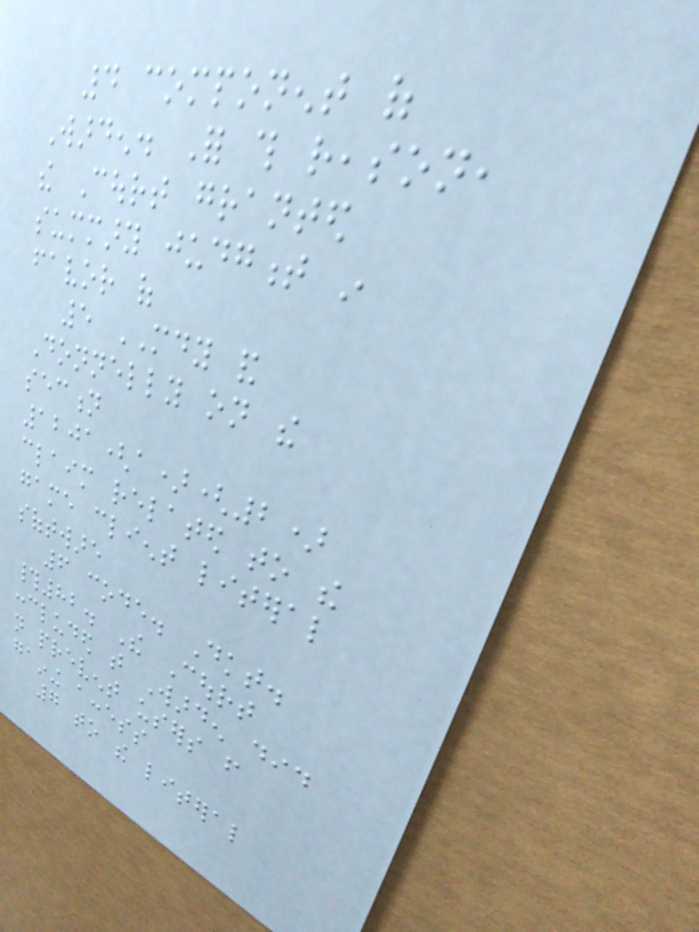4 component of
Warden. For this reason,
the Court granted
summary judgment in
favor of
5 MDY and
Donnelly on the
section
1201(a)(2)
claim related to the
game client literal
software
6 code. Dkt.
#82. The Court
concluded that Warden did
not prevent users from
gaining access
7 to the literal
